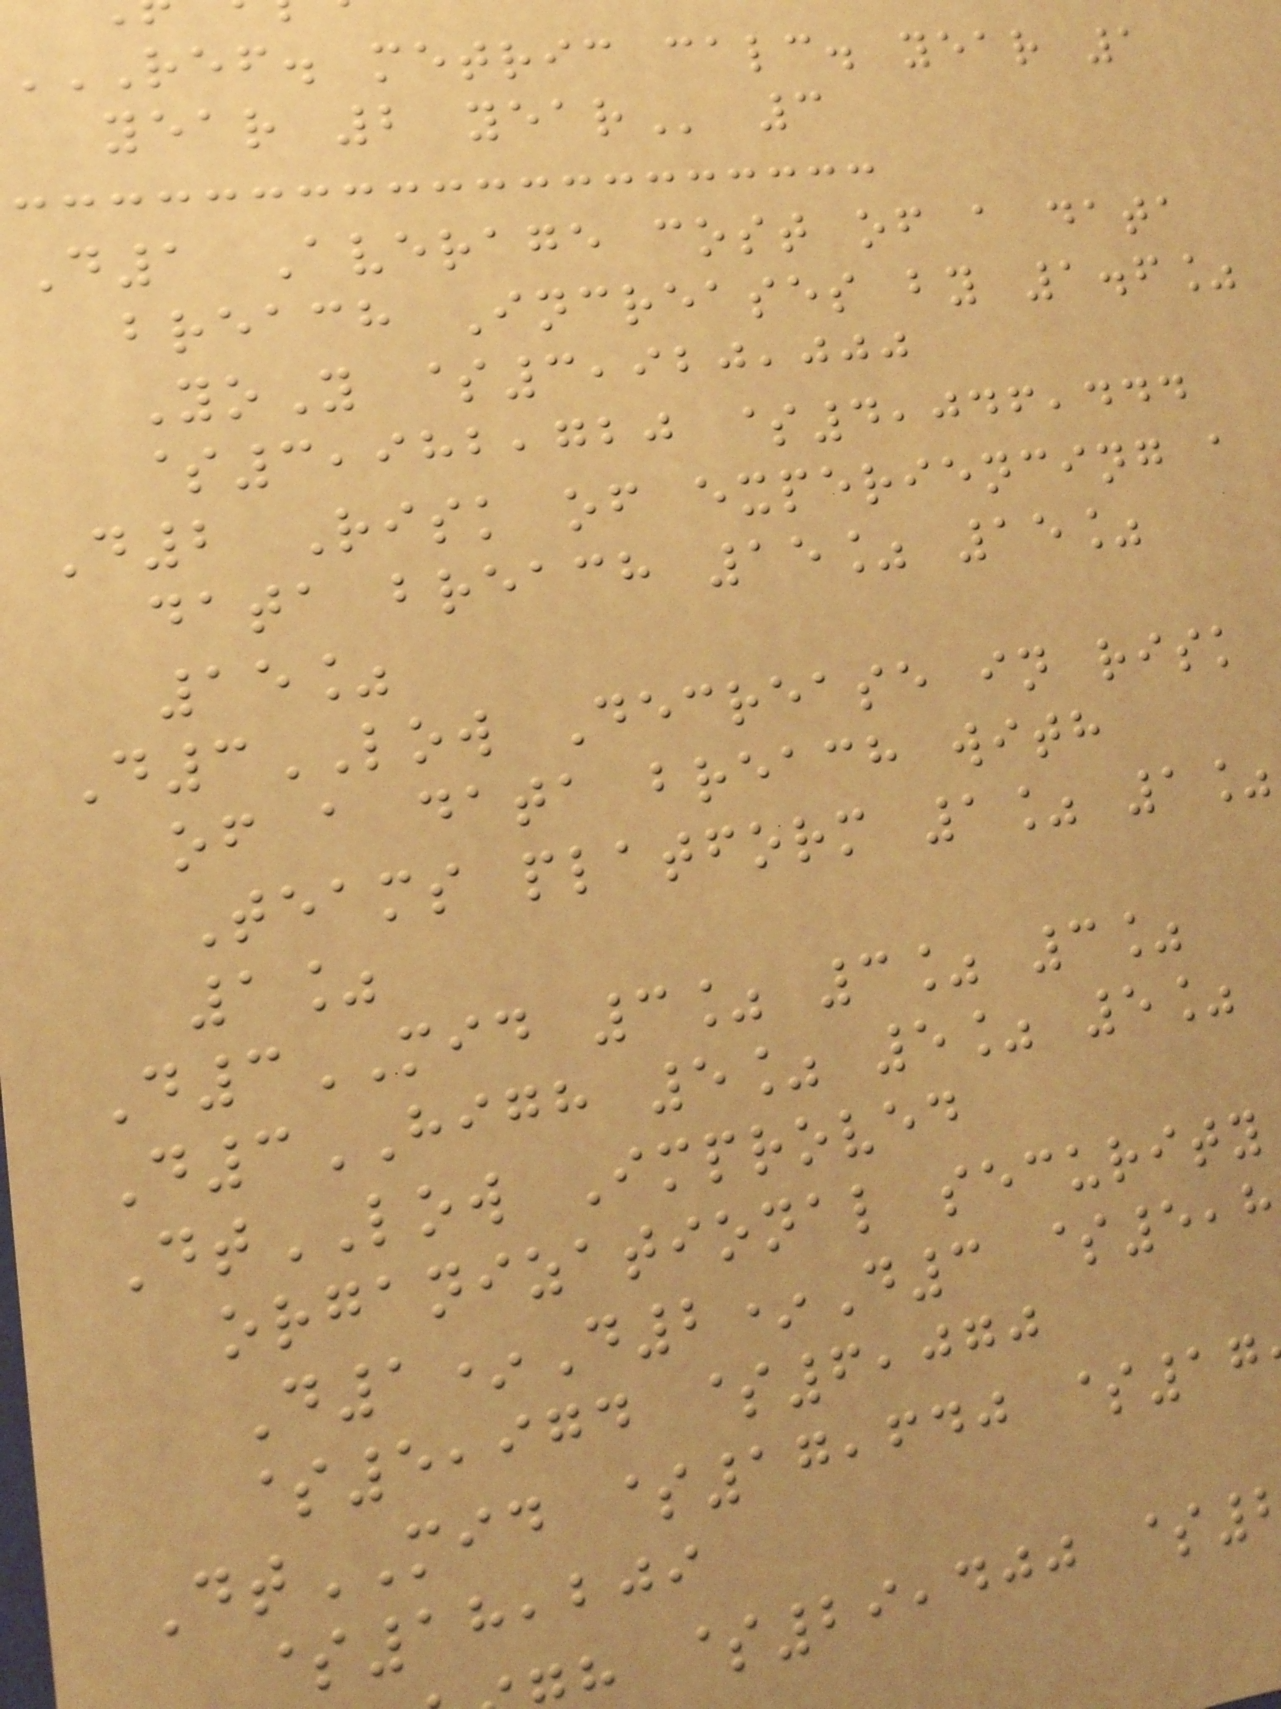REF. METRIC CALC. YEAR 1
year 2
D1 Average cost of a data
breach Increases by 1.6%
YoY $3,920,000
$3,982,720 $4,046,444
D2 Risk of experiencing a
data breach 15% 15%
15%
D3LOW Decrease in risk
of a data breach with
Teams platform 1% 1%
1%
D3MID 3% 3% 3%
D3HIGH 5% 5% 5%
DtLOW Improved
organizational security
D1*D2*D3 $5,8
$5,974 $6,070
DtMID $17,640 $17
$18,209
$29,400 $
